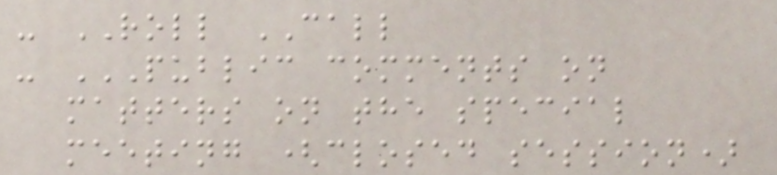- ROLL CALL
- PUBLIC COMMENTS ON
MATTERS ON THE SPECIAL
MEETING (CLOSED SESSION)
